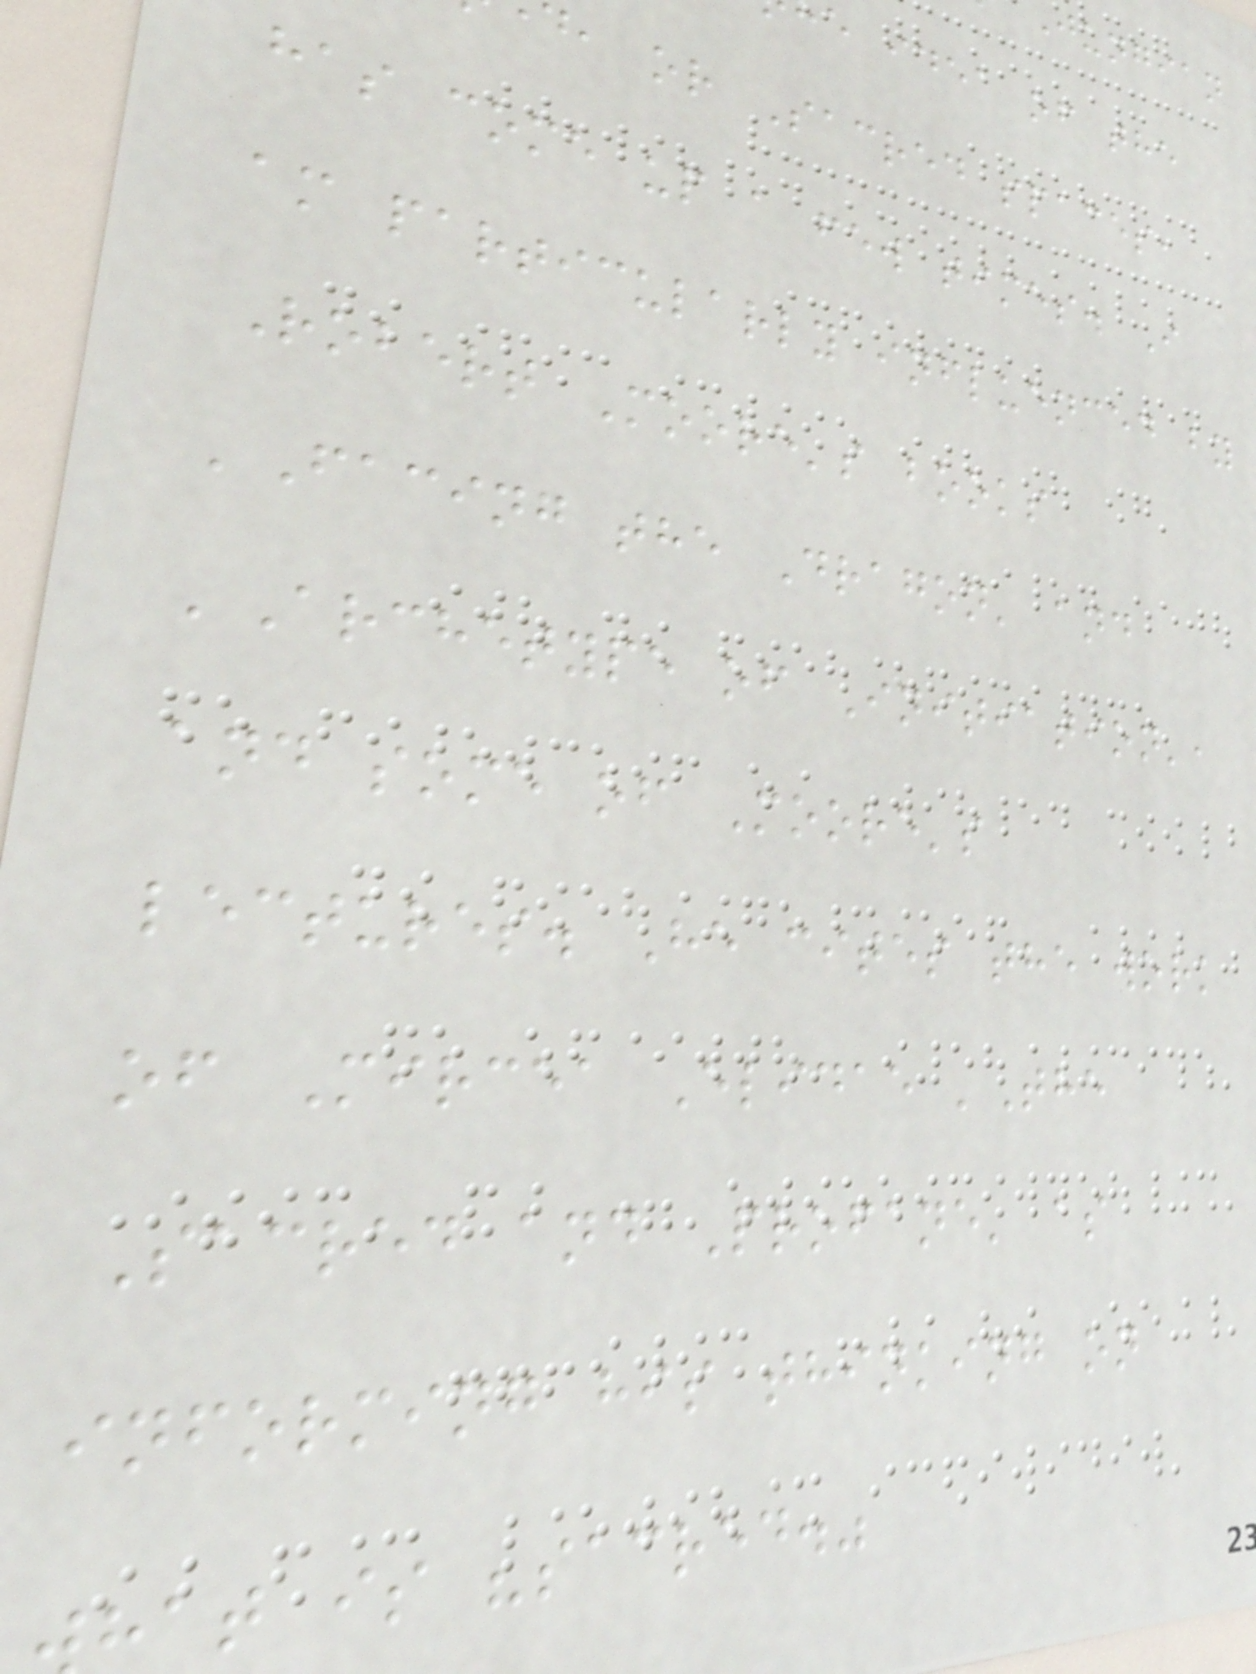jungian
e idea of the
d, or Sacred spaces,
has come up a few times. I
am particularly influenced by
Robert Moore's books
'Facing the Dragon' and
'Archetype of Initiation',
and some of Moore's
lectures. He cites the work
of Mircea Elidae 'The
Sacred and Profane' as
informing his thinking on
at is "sacred."
